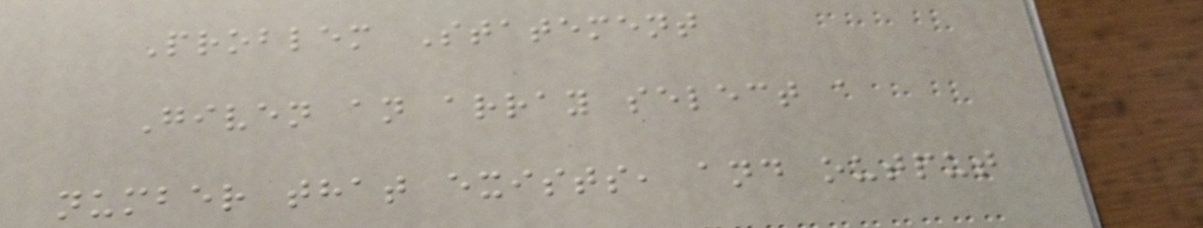Problem Statement
Given an array select a
number that exists, and output
